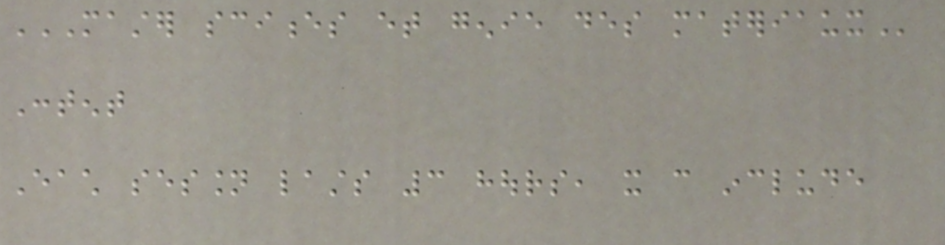MASTER SCIENCES ET GENIE DES MATERIAUX
Content
Each session lasts 3 hours, it can include
